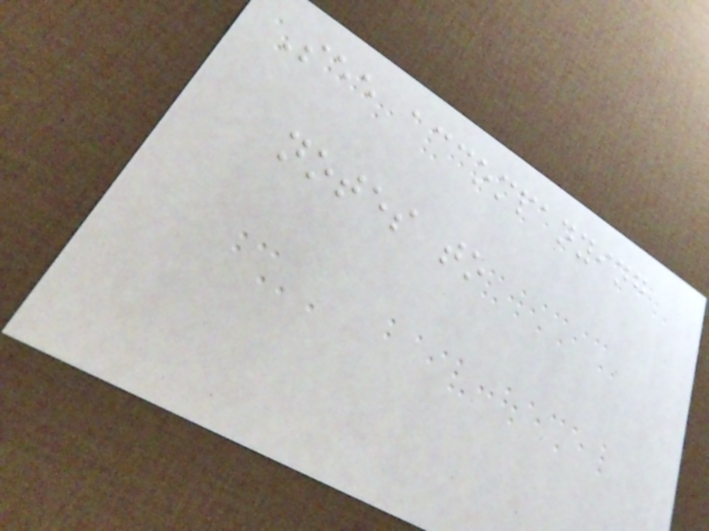See accompanying
notes to
